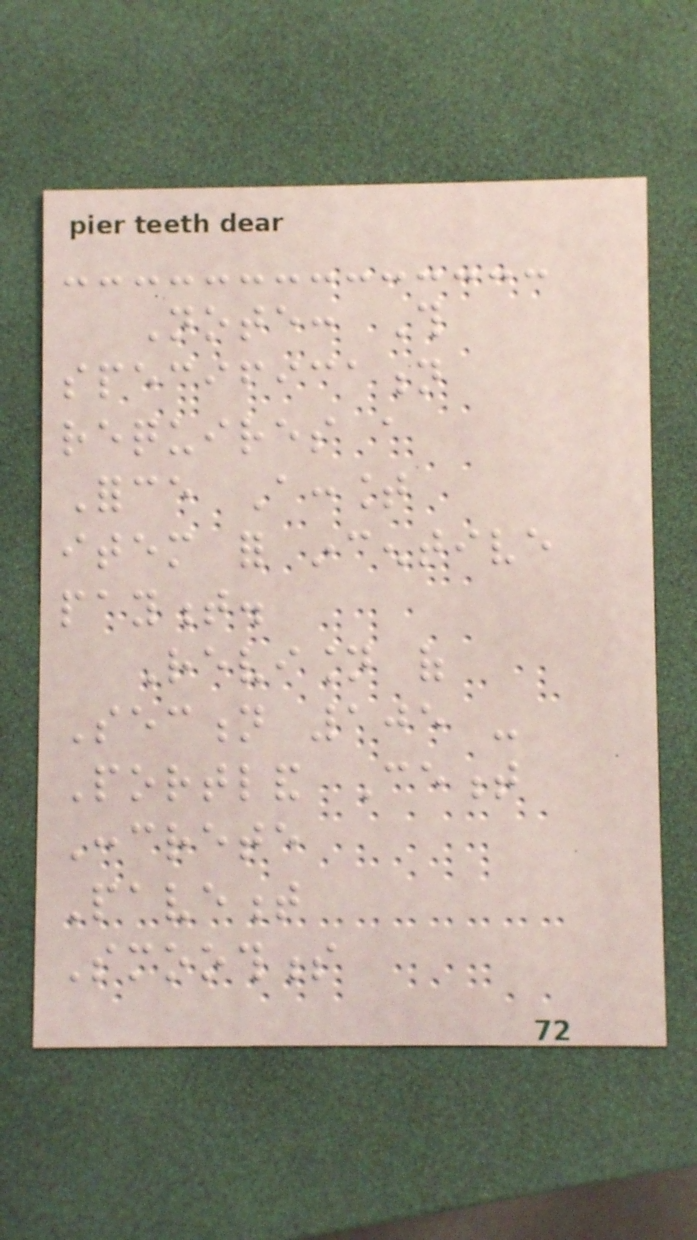Note: This
specification
requires a
Force Account
item for incentive
payment.
Revision of
Section 105 -
Portland Cement
Concrete
Pavement
Smoothness
